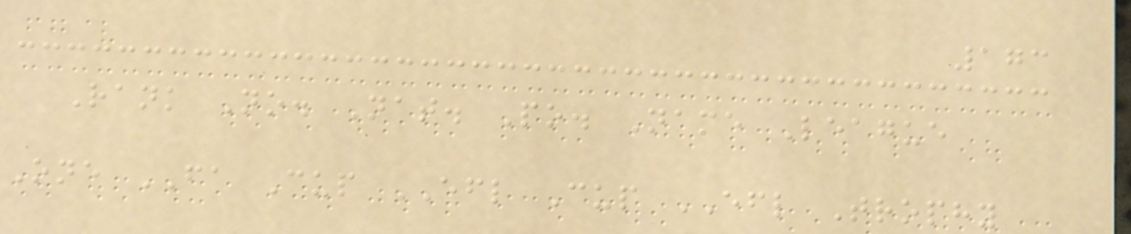173
Rank No. Nat. Po. Name League
One FA Cup EFL Cup EFL Trophy
